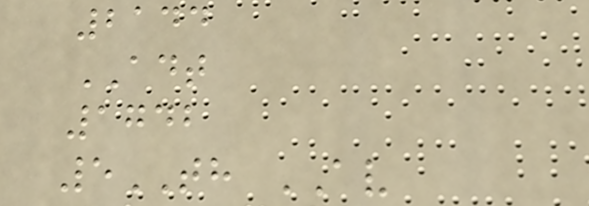2144
ADT
1742
5TH AV
